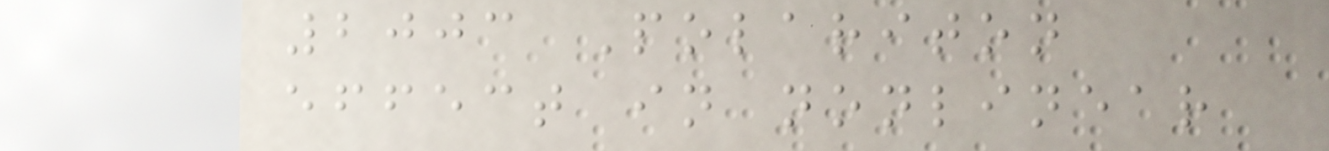2003 Polariton
effect in nonlinear
